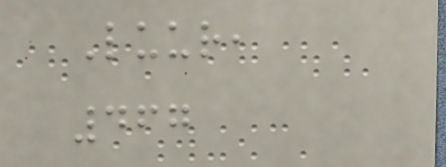Luur,
467
